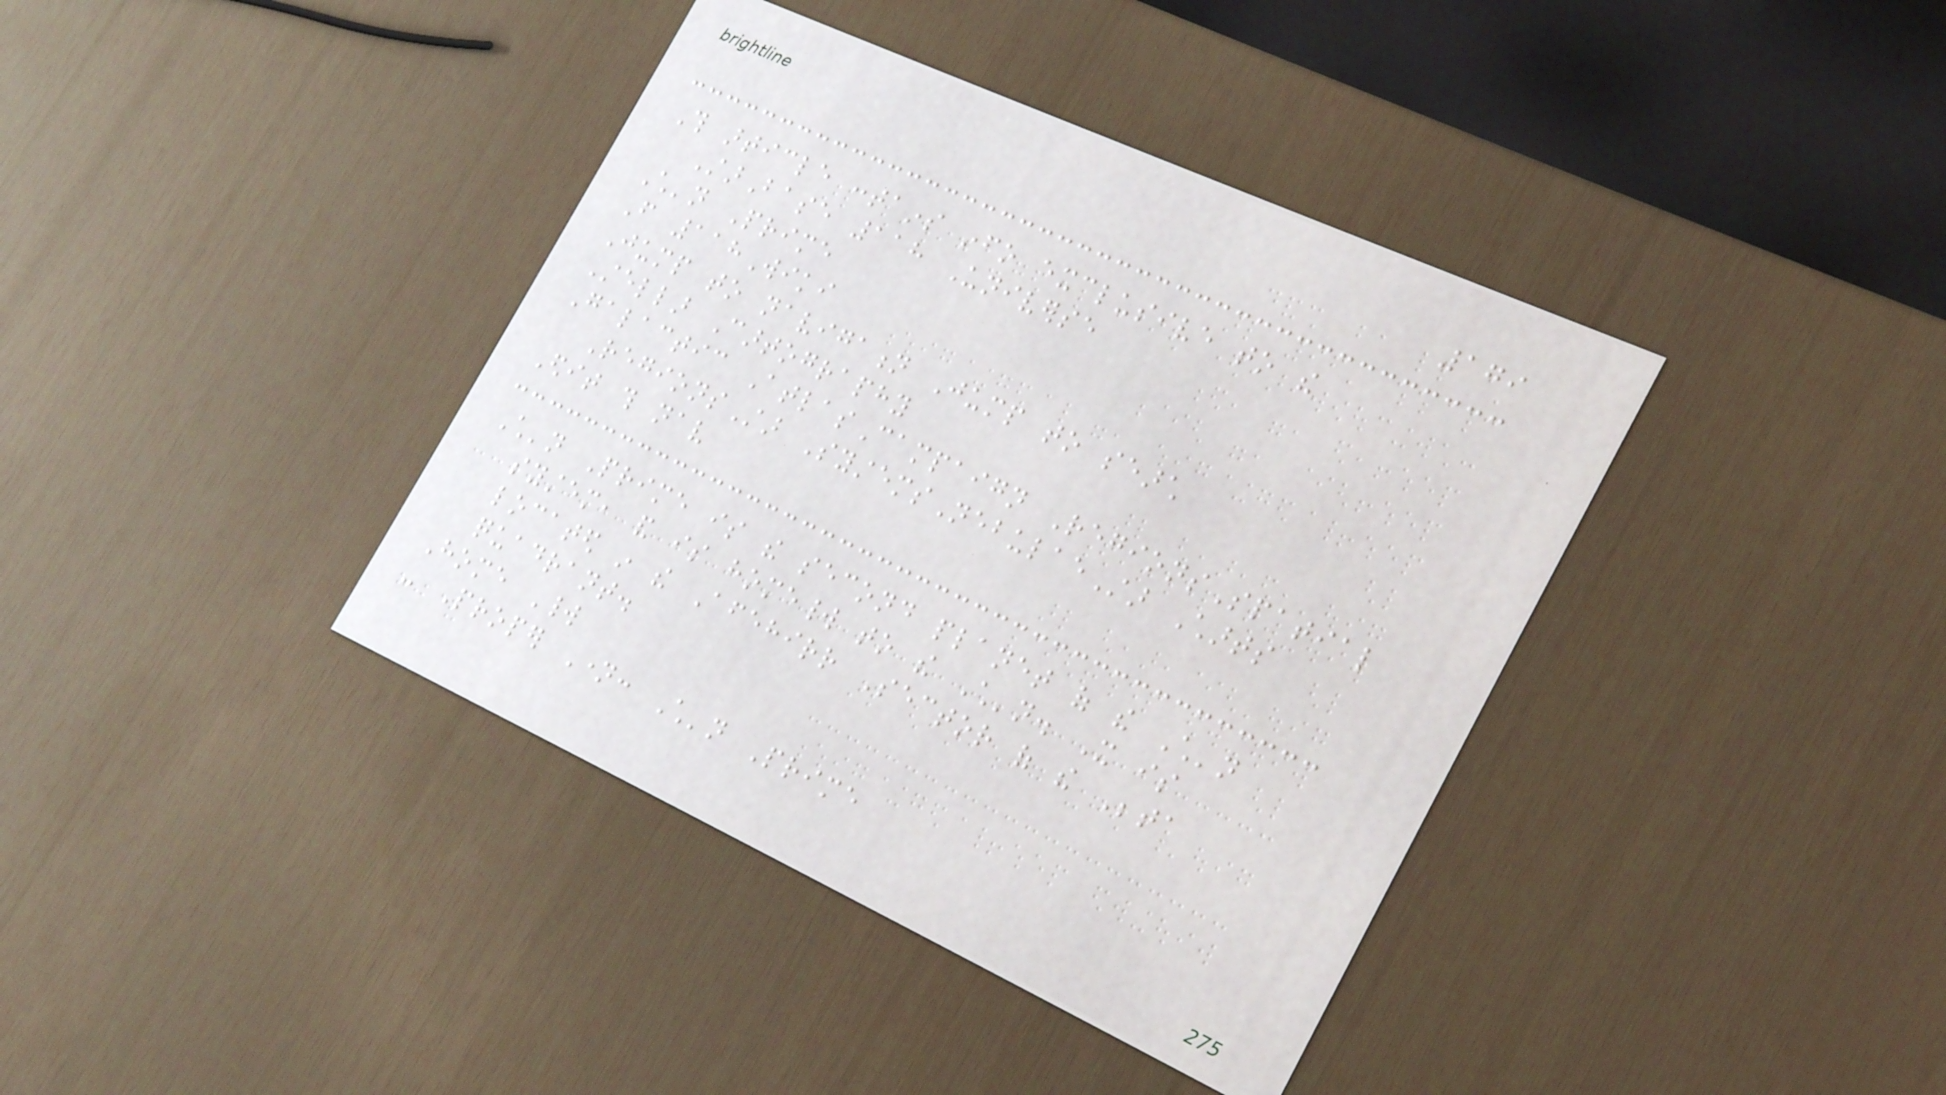179
This article contains info exclusive to the
StarBase 118 Universe
Ch'n Prime
From 118Wiki
Jump to navigation Jump to search
Stellar Cartography
Galactic AtlasCampaign RegionsSpatial
RegionsStar SystemsNebulaeStar Charts
Edit this nav
Ch'n Prime is the second planet of the Ch'n
system, and is homeworld to the Ch'n. It is
located in the Afehirr Sector of the Beta
quadrant.
Home World
- Proper Name: Ch'n Prime
